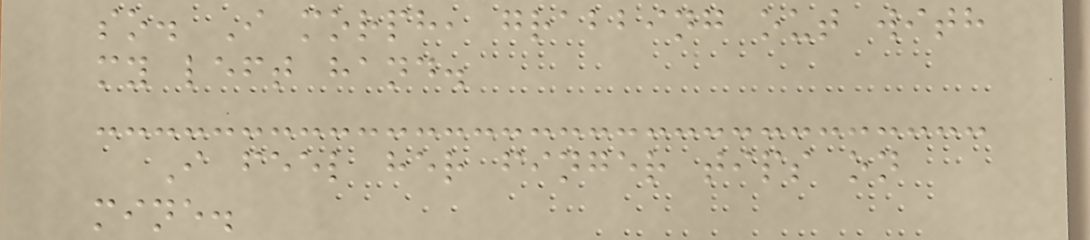so. I morph, grabbing out with
my left hand.
I feel her finger tips on
mine.
